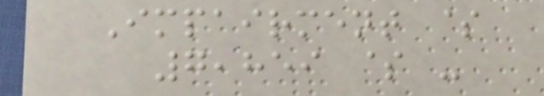Impairment $
7,859 $ -
